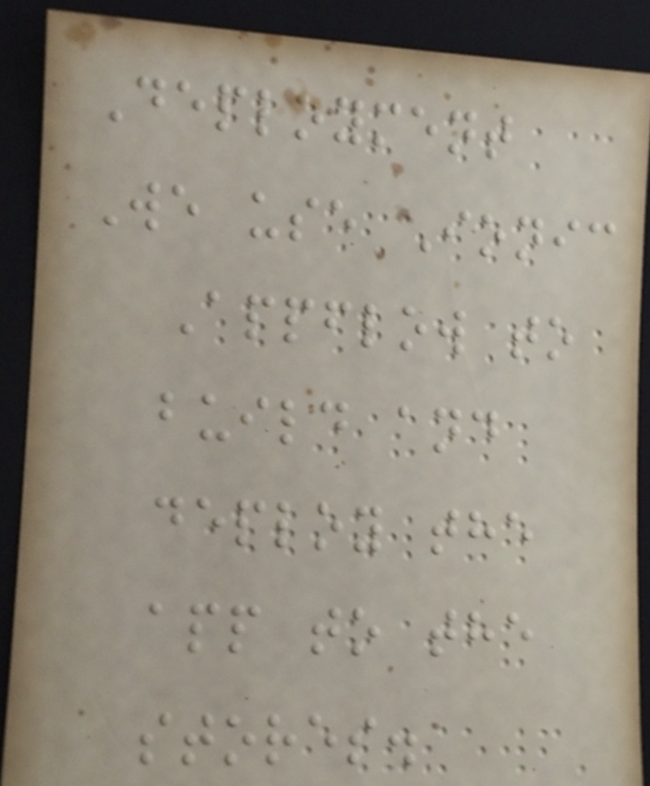Deployment
We use Ionic
Appflow to
build and
deploy the
app to the
stores.
